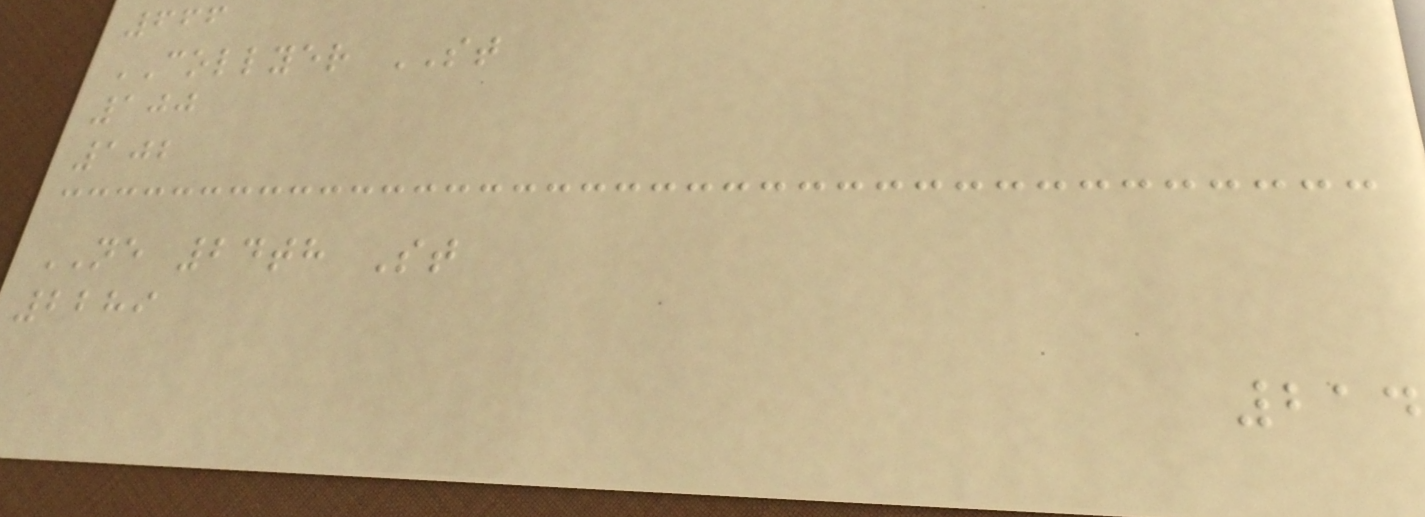666
COLLYER ST
100
102
NE 24th St
2289
214
